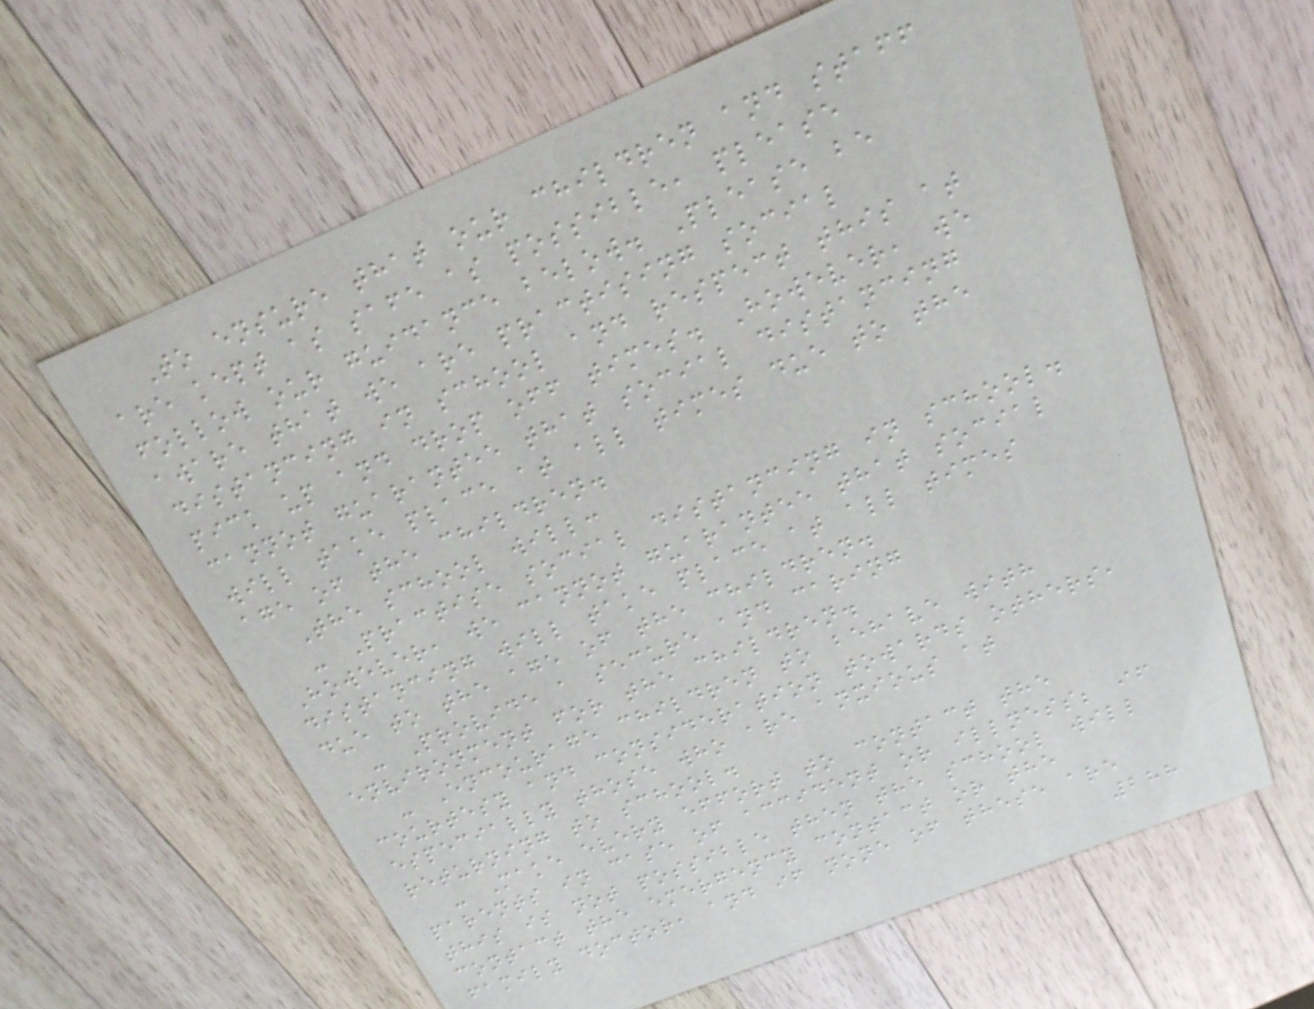To ensure that our children and staff
are kept as safe as possible, please
follow our guidance below. Please be
aware that we are practising social
distancing in school and respect this at
pick up and drop off times. However, we
cannot guarantee that social distancing
will take place at all times due to the
age of the children.
The school will:
- Practise social distancing in school.
However, we cannot guarantee that social
distancing will take place at all times
due to the age of the children.
- Provide a secure and caring
environment for the children.
- Encourage children to behave with
courtesy and consideration towards others,
especially those who are anxious at
returning to school.
- Make every effort to contact the
parents in case of accident or illness; if
this is not possible then the school will
contact the emergency contact or the
family doctor, and if none of these are
288
